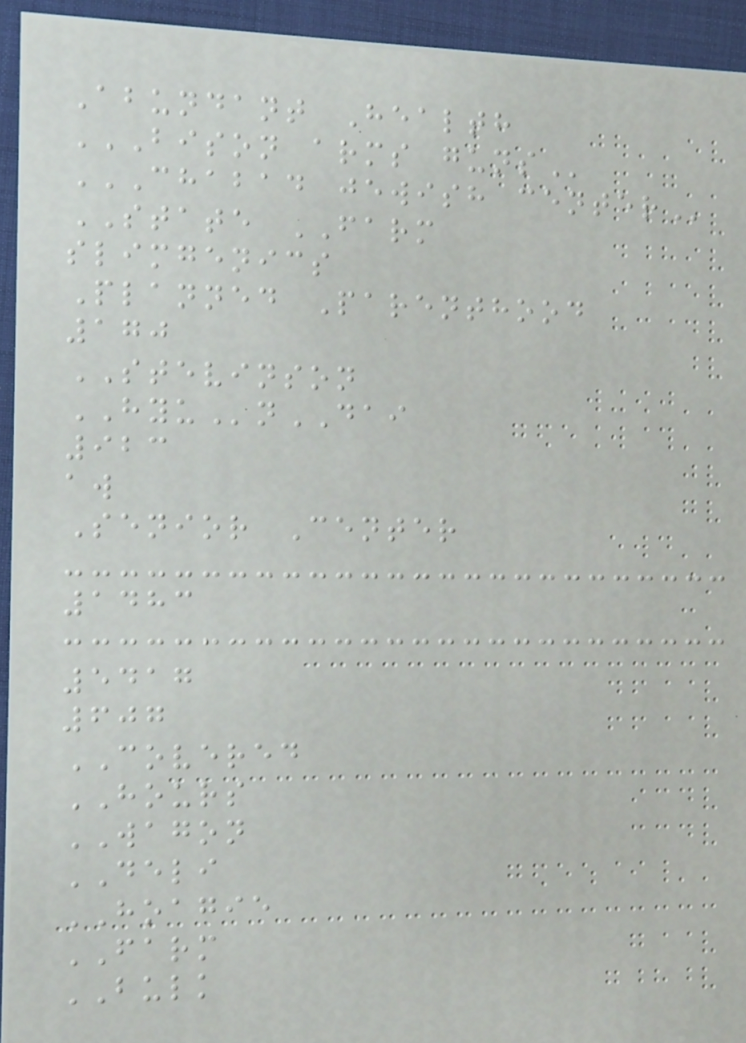Abundant Health
BISON ARMS GUNS
CHABAD JEWISH CENTER
STATE FARM
slimgenics
Planned Parenthood
170
STEVINSON
HYUnDAI
923
aw
Senior Center
1483
5417
607
COVERED
HOURS
WAGON
DELI
HOAGIE
FARM
BULK
